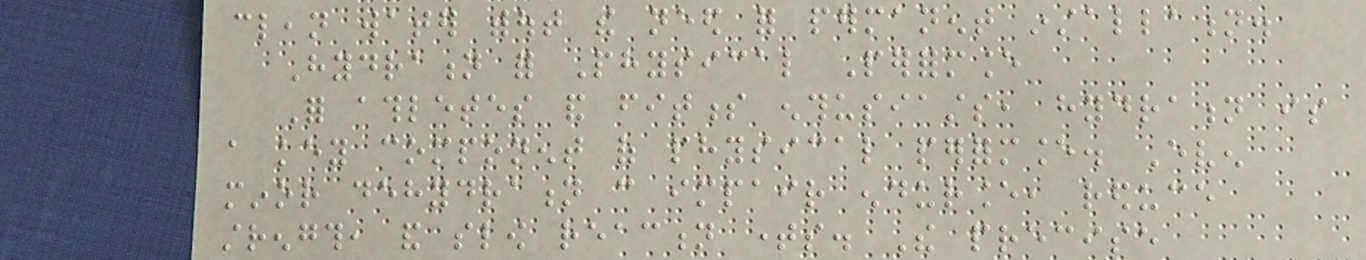clean water without the need for permanent installation.
Hydration for Physical Performance
For athletes and fitness enthusiasts, hydration is
a key component of physical performance. Even
minor dehydration can impair endurance, reduce
strength, and slow reaction times. The precise
